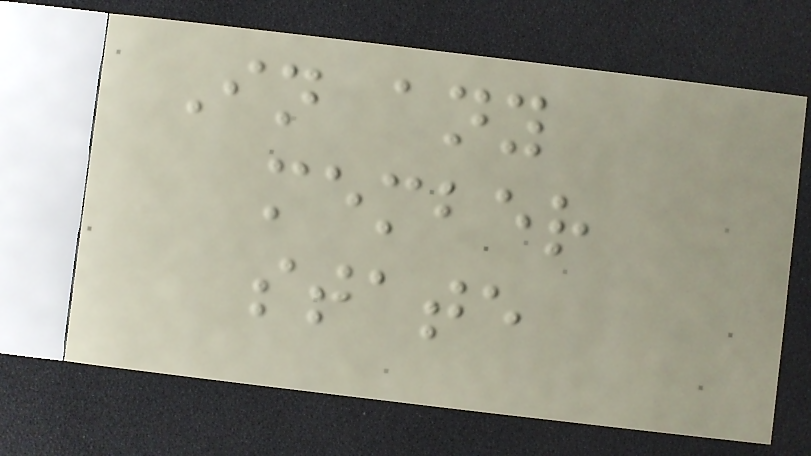In any
member
state
